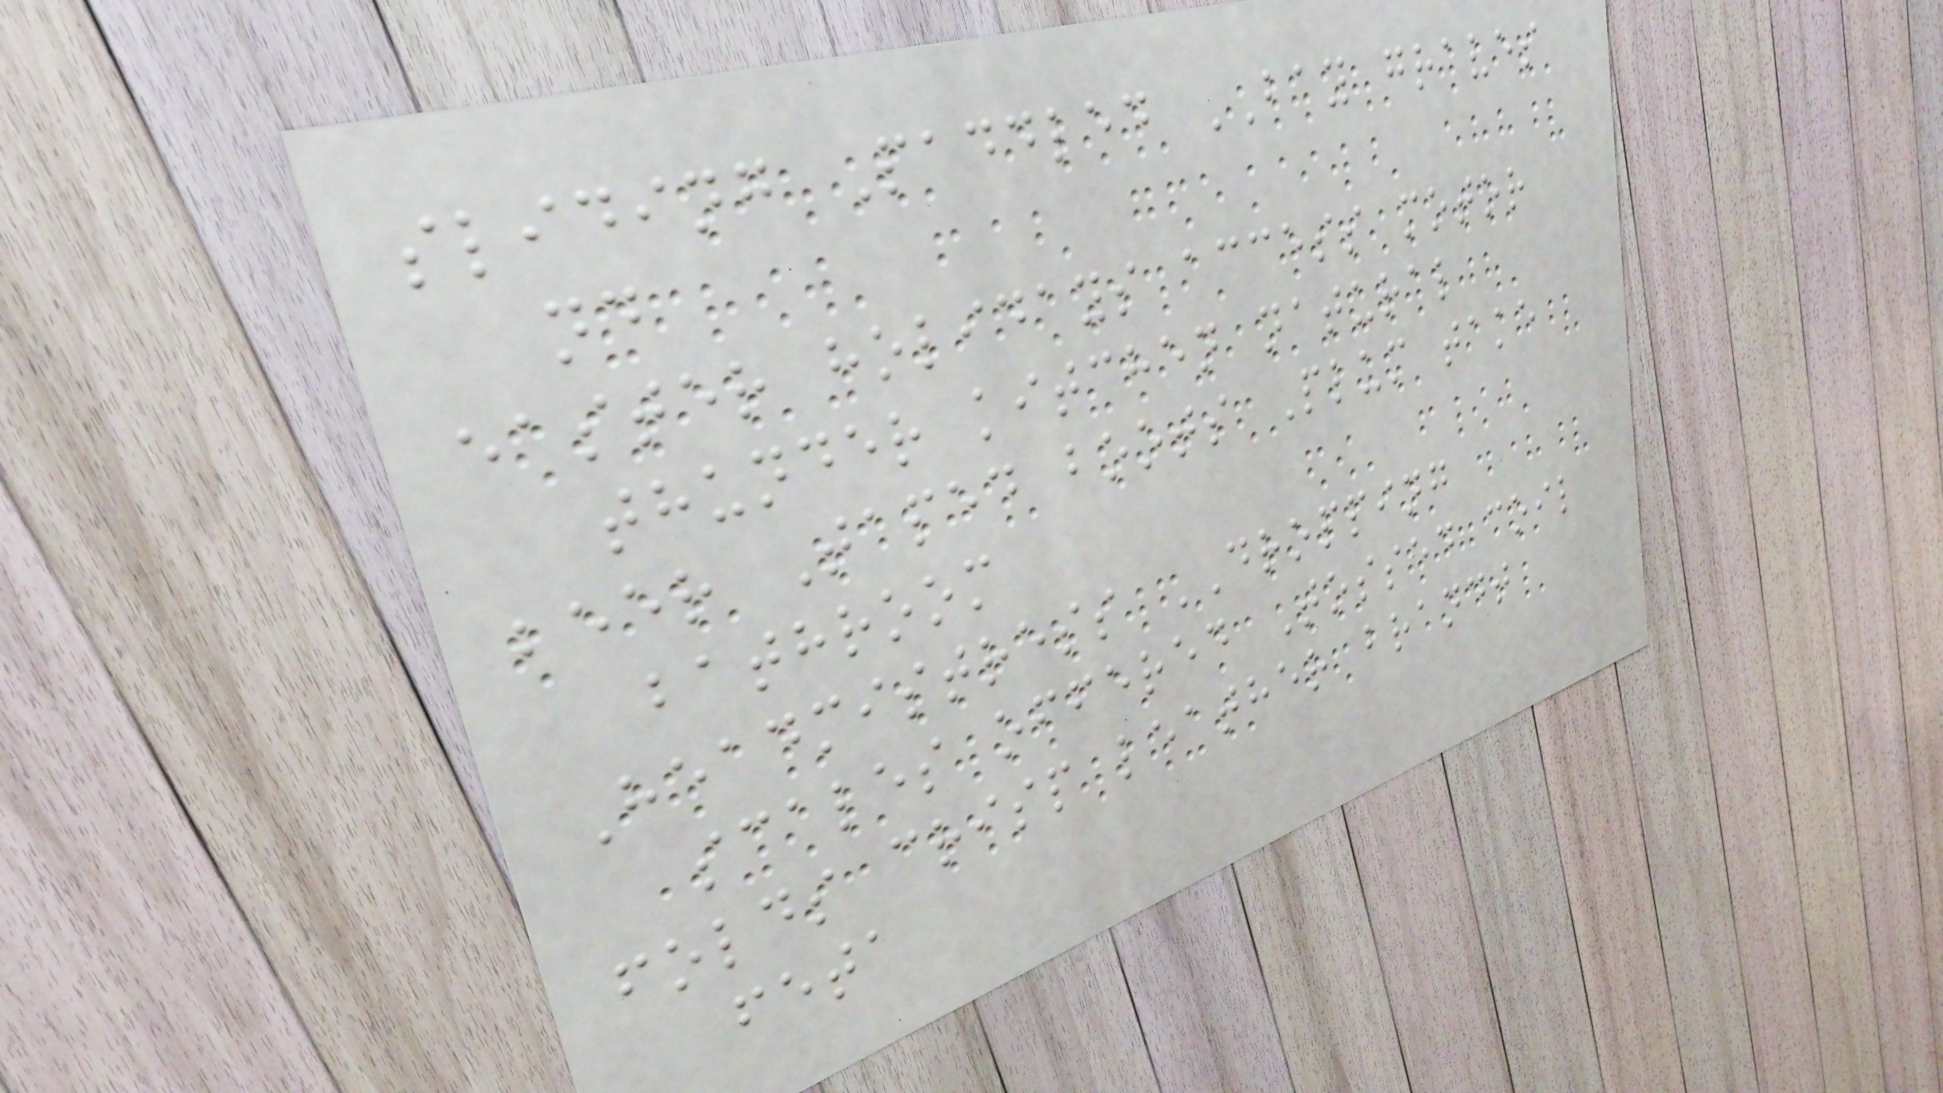sliding Paddled BAY graves
nd
easter holidays access motor
thunder kitchen natural
beer Taped boots Plum take
bathroom
Headmistress DROPPING
scales offered Tossed coil
folds crisp leather brandt
feta
